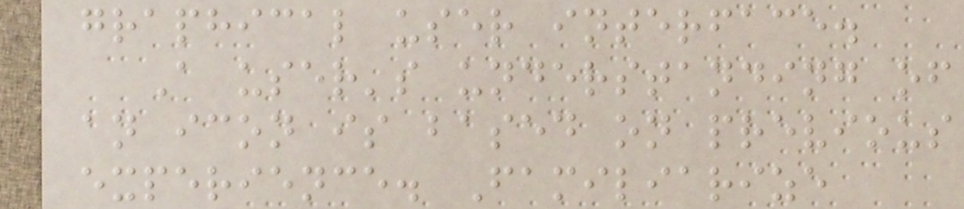graphical user interface.
A user's understanding of
an icon is based on previous
experience. Familiarize
